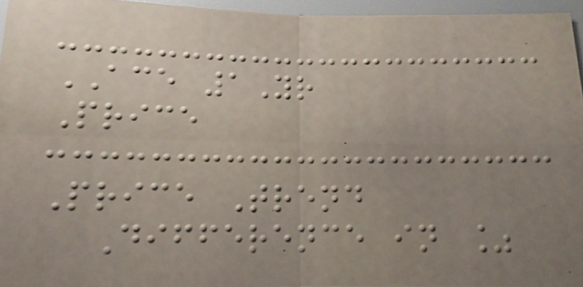ACE 1Yr
Price
Price Trend
Difference in %
